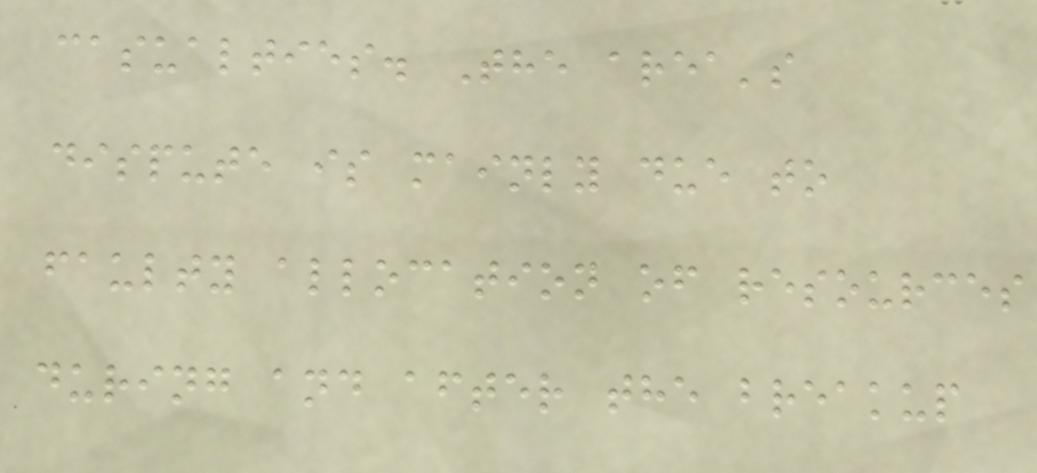casualties. The area's
dispute is mainly due to
faulty allocation of resources
during and after the breakup
